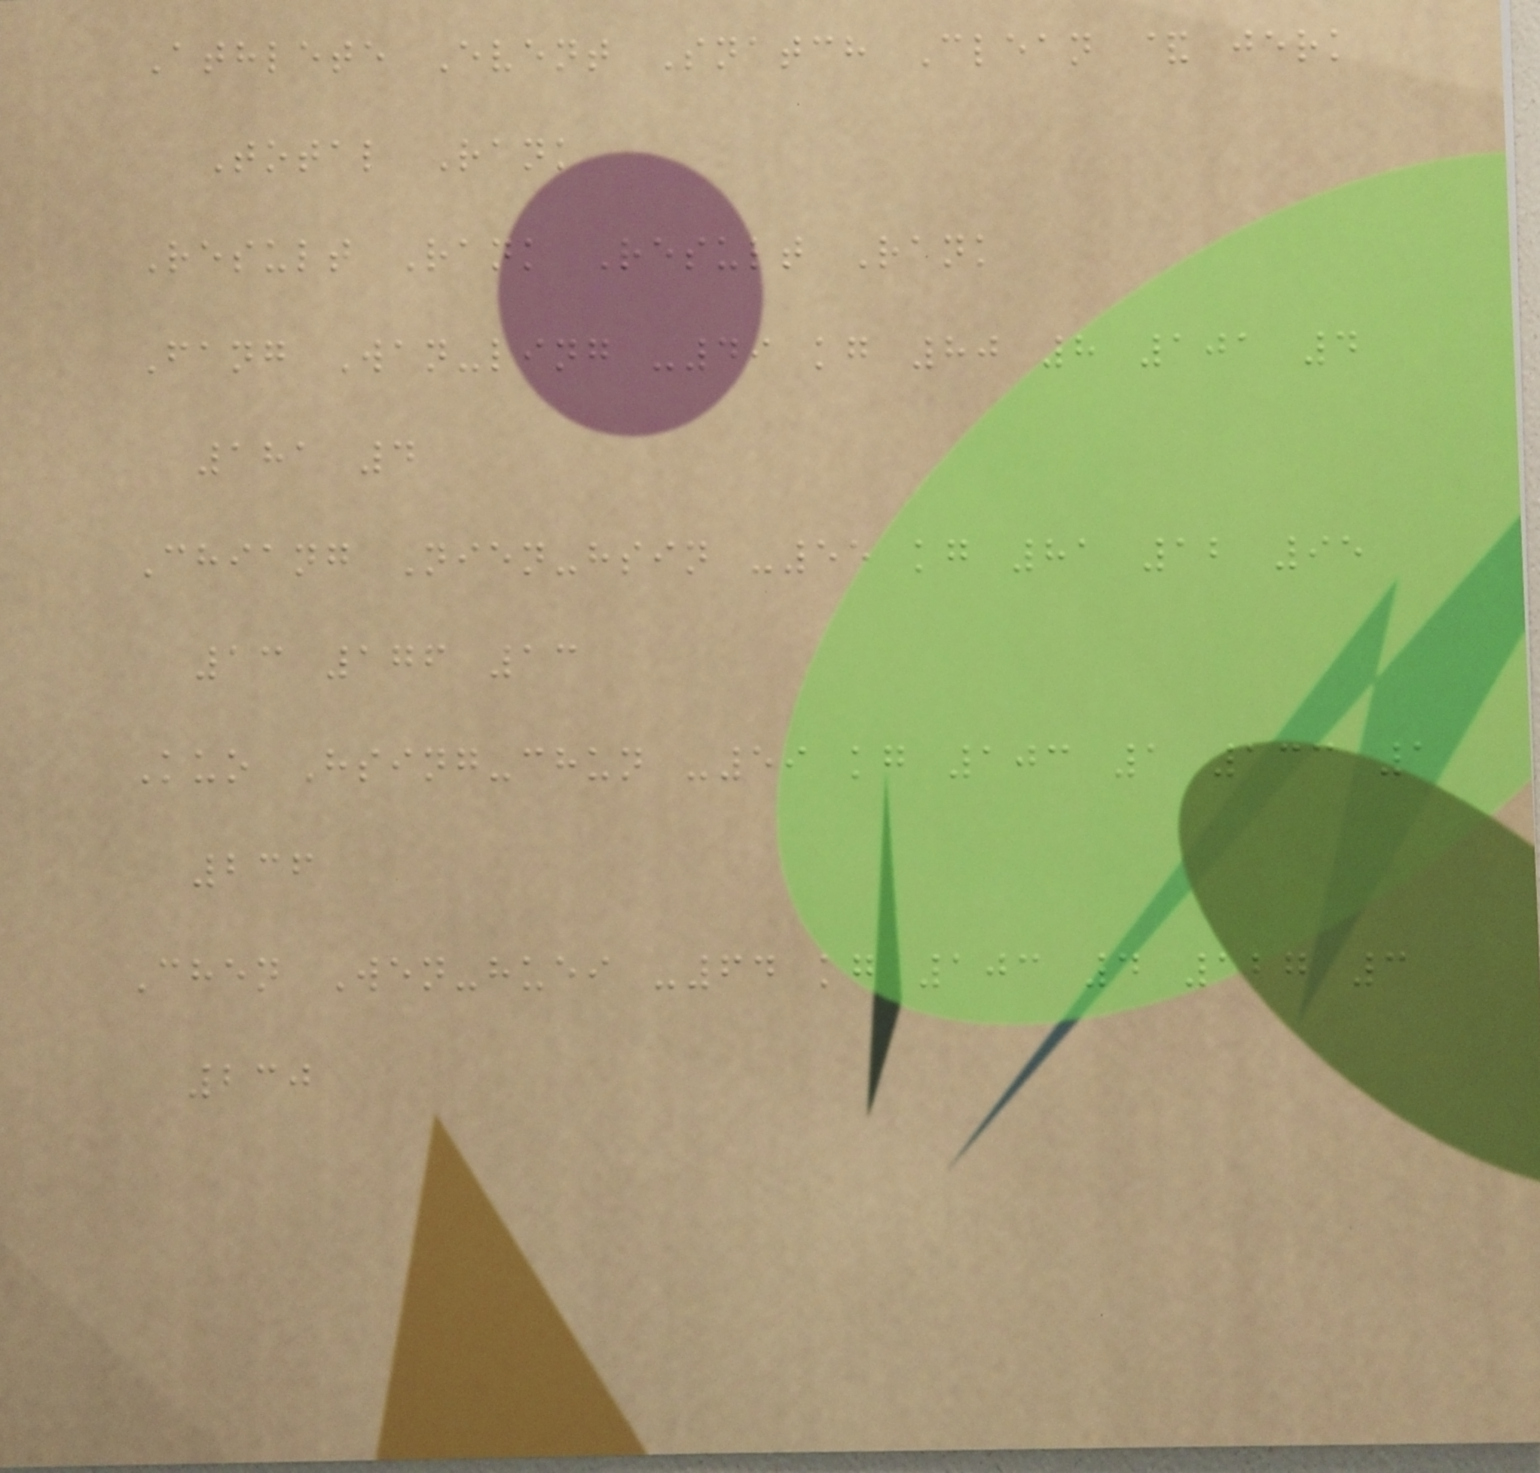Athlete Event Snatch Clean & jerk
Total Rank
Result Rank Result Rank
Fang Wan-ling -49 kg 80 8 101 4
181 4
Chiang Nien-hsin -55 kg 81 12 95
13 176 13
Kuo Hsing-chun -59 kg 103 1 133 1
236
Chen Wen-huei -64 kg 103 4 127 3
230
